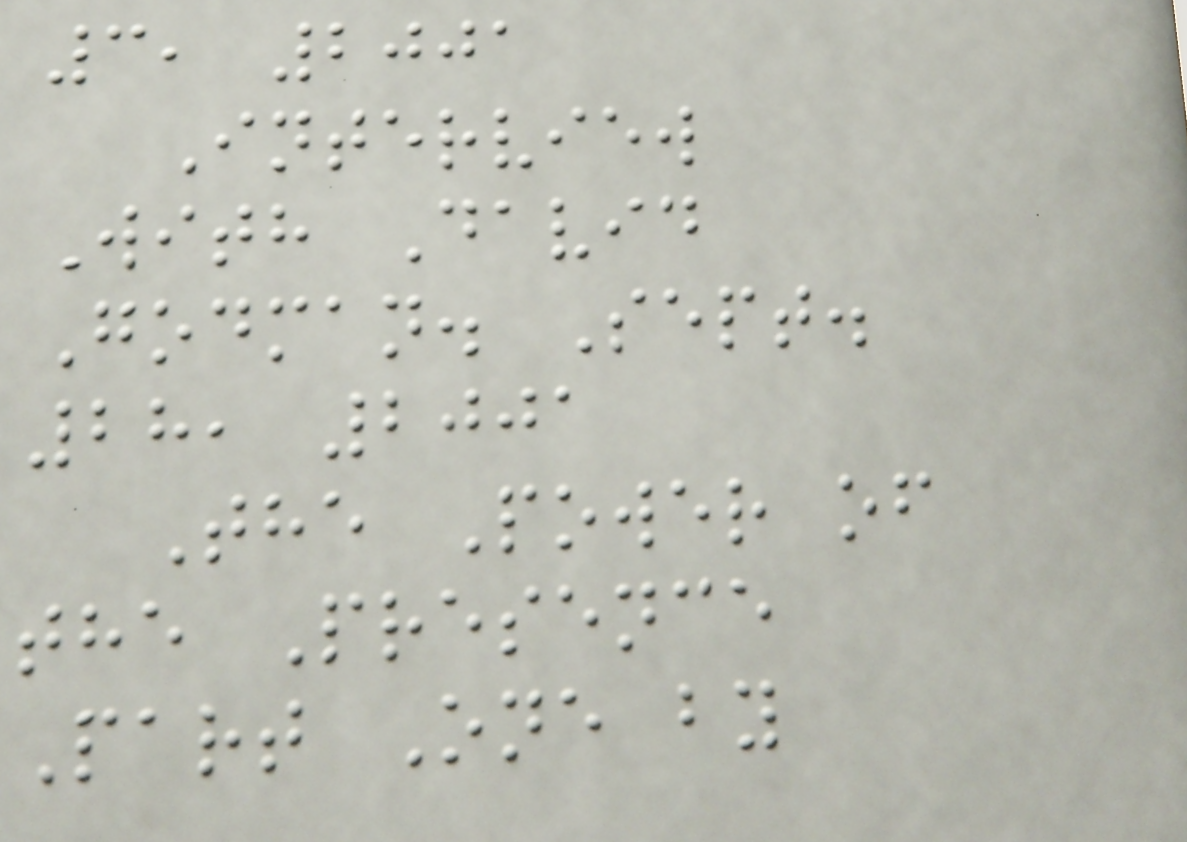3, 2001
Interview
With David
Godman. Sept.
28, 2001
The Power of
the Presence
Part One by
